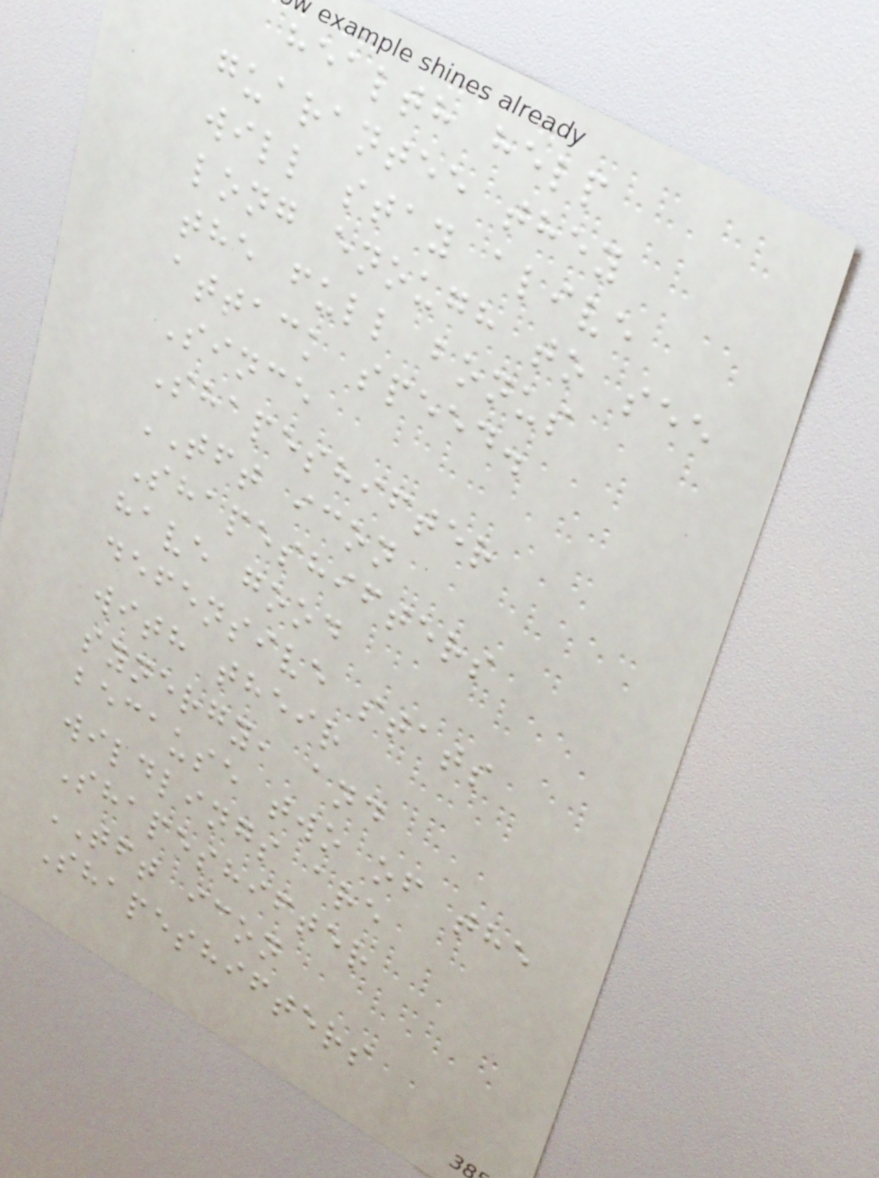health help
guarantee they
will stay alive
long enough to see
the full bonus
attack speed.
Since
Shapeshifter
TFT icon
Shapeshifters
have good
defensive stats
with their
synergy, and
because two of the
wildlings are
Shapeshifter
TFT icon
Shapeshifters
